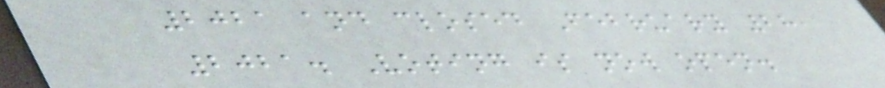2021 and closed February 28,
2021. Voting is now open.
